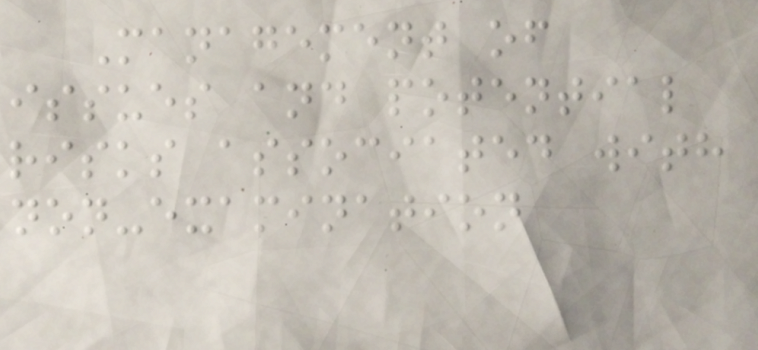Management of
issues and potential
risks associated with
non-examination
